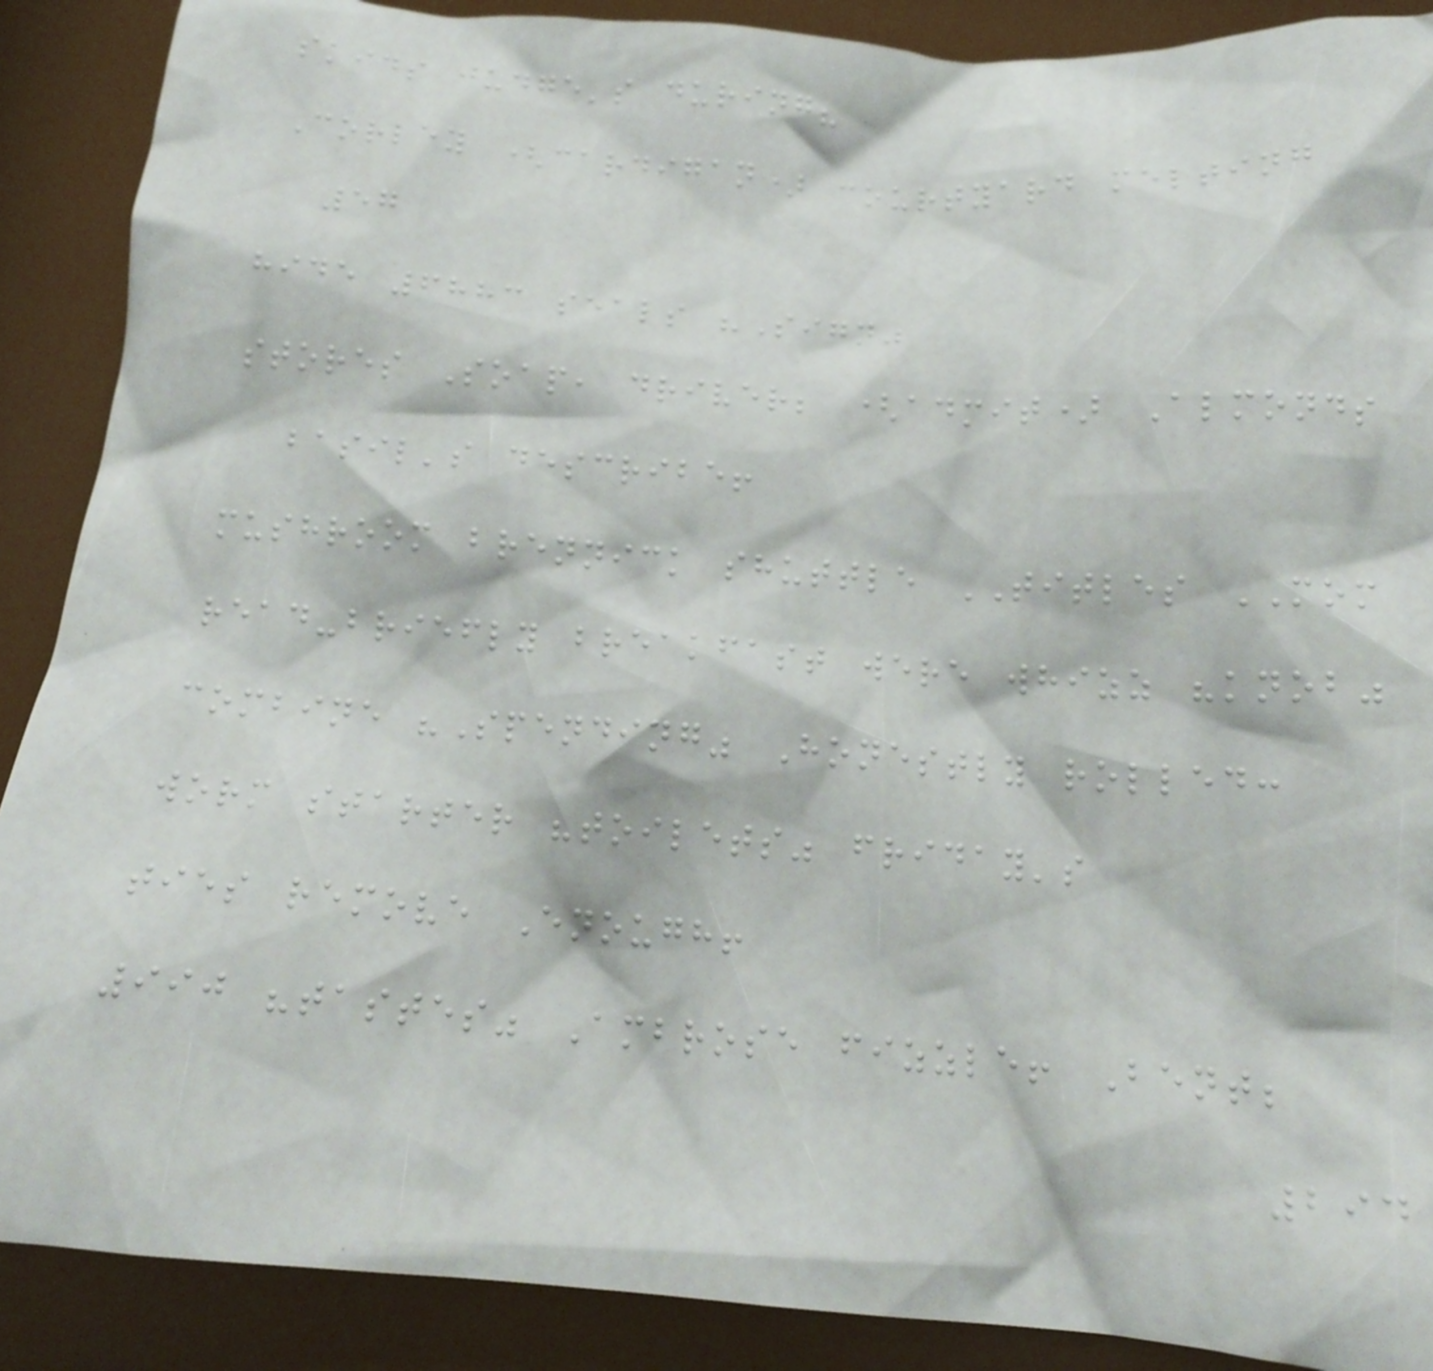skids judge's during?
Corley (cardigan) courtyard melting
57
hide 6883 seals "Sign"
stores Soap, driver; (admit) Almonds
basil's describe!
mushroom brennick shuttle TITLES MOM
read-briefly breakfast were whizz "knob"
combine "Spending" Honestly rolled:
worm starter "toilets" friday's
ties remove Enough!
990 "tastes" Ambrose fizzle! Bent;
294
